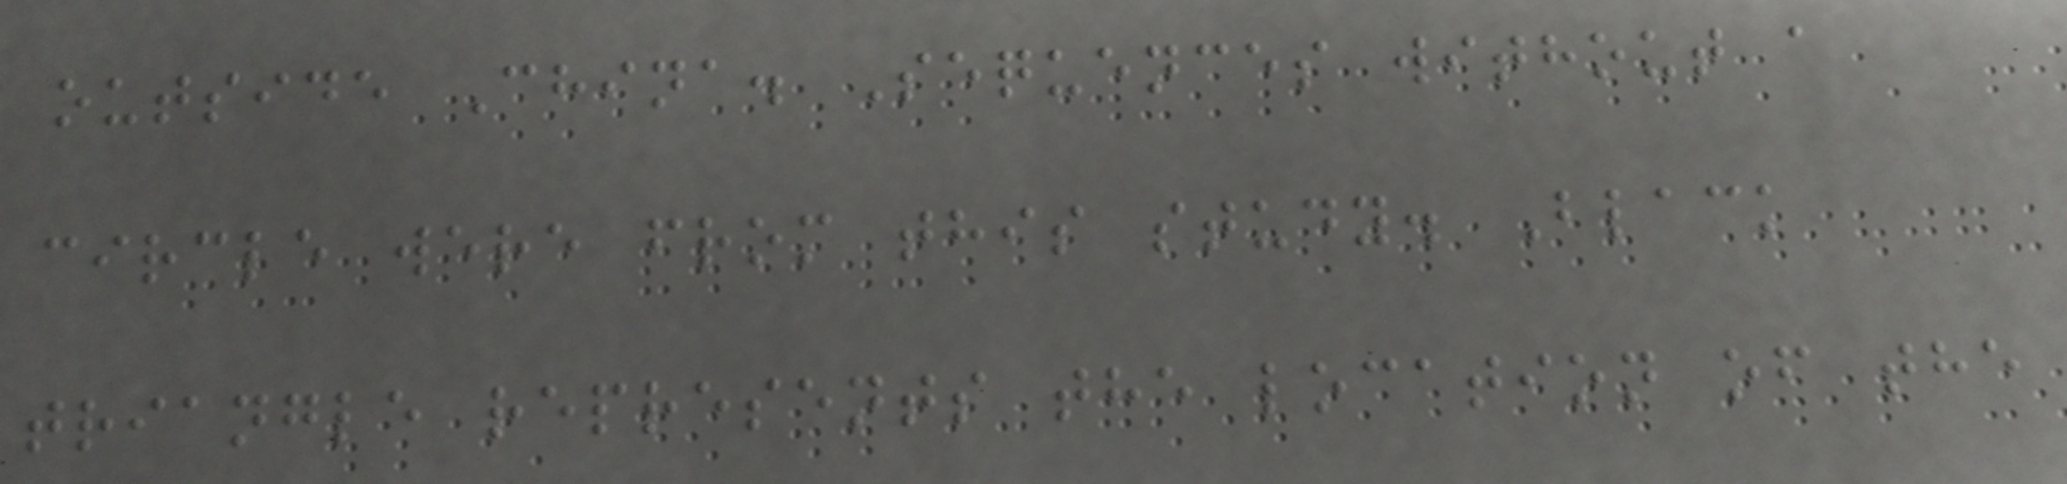outside China. Sequences without a
circle were from this study. Black
triangle represents the location of the
